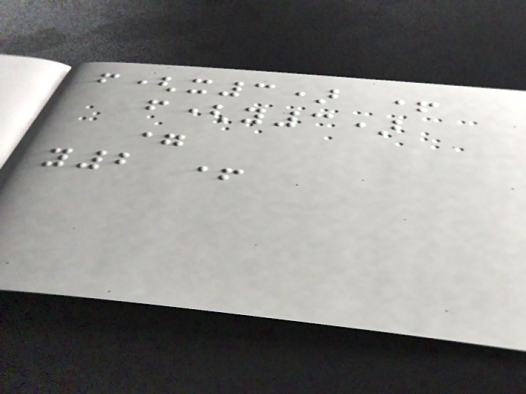f(x3) +
f(y3)
=
y2 +
